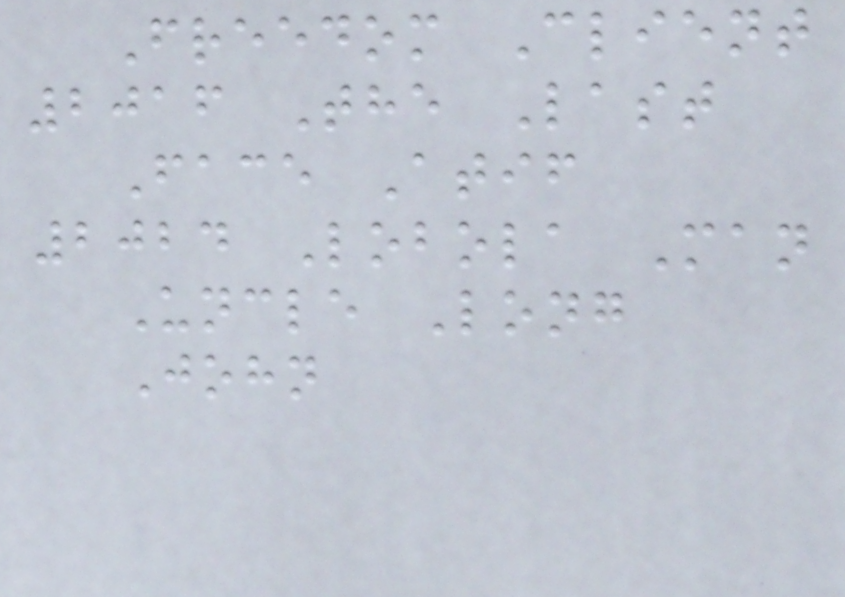Freedom Client
2016 The Last
Face Atif
2024 Lobola Man
Uncle Long
John
